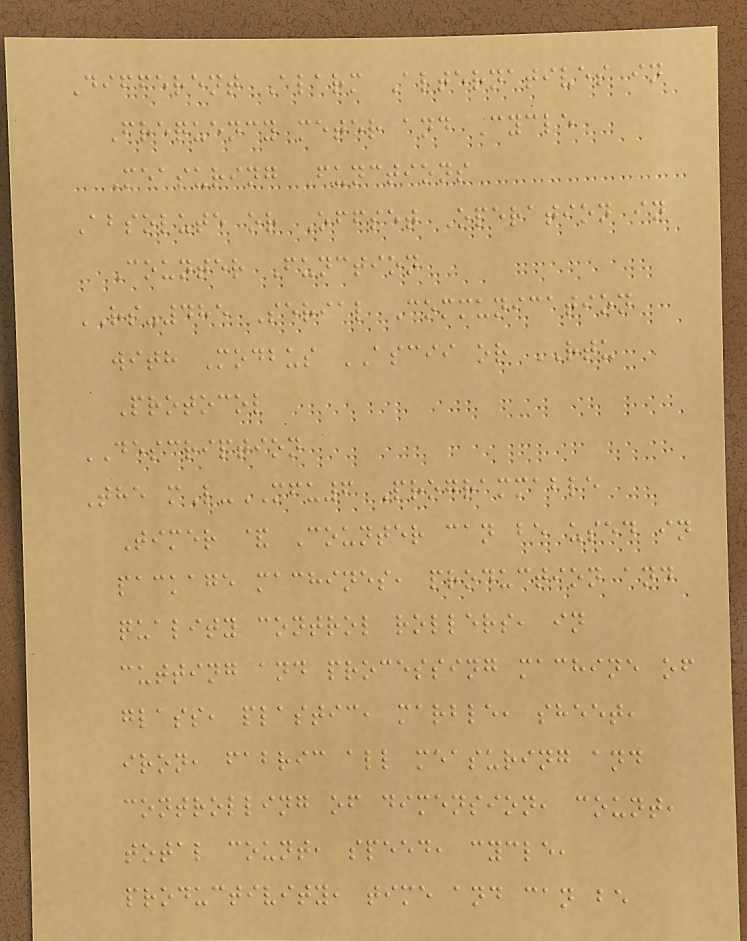Different Alarm Alternatives in
Frequency meter and Cycle
Measuring Functions
Absolute or Offset Operation in
Counter Function
RS-485 Serial Communication
with Modbus ASCII or RTU
Protocol
DESCRIPTION
The mL-MFU6 Programmable
Timer & Counter can be used in
package machines, production and
quality control rollers, in
cutting and processing machine of
glass, plastic, marble, sheet,
iron, fabric all measuring and
controlling of dimension, count,
total count, speed, cycle,
productivity, time and can be
